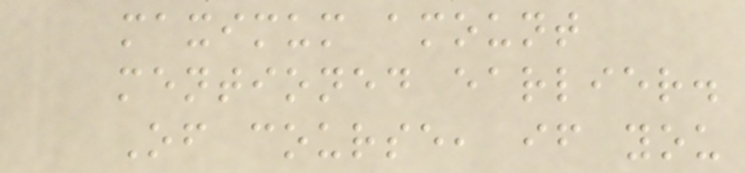maximum amount
mentioned earlier.
Of course, if you
